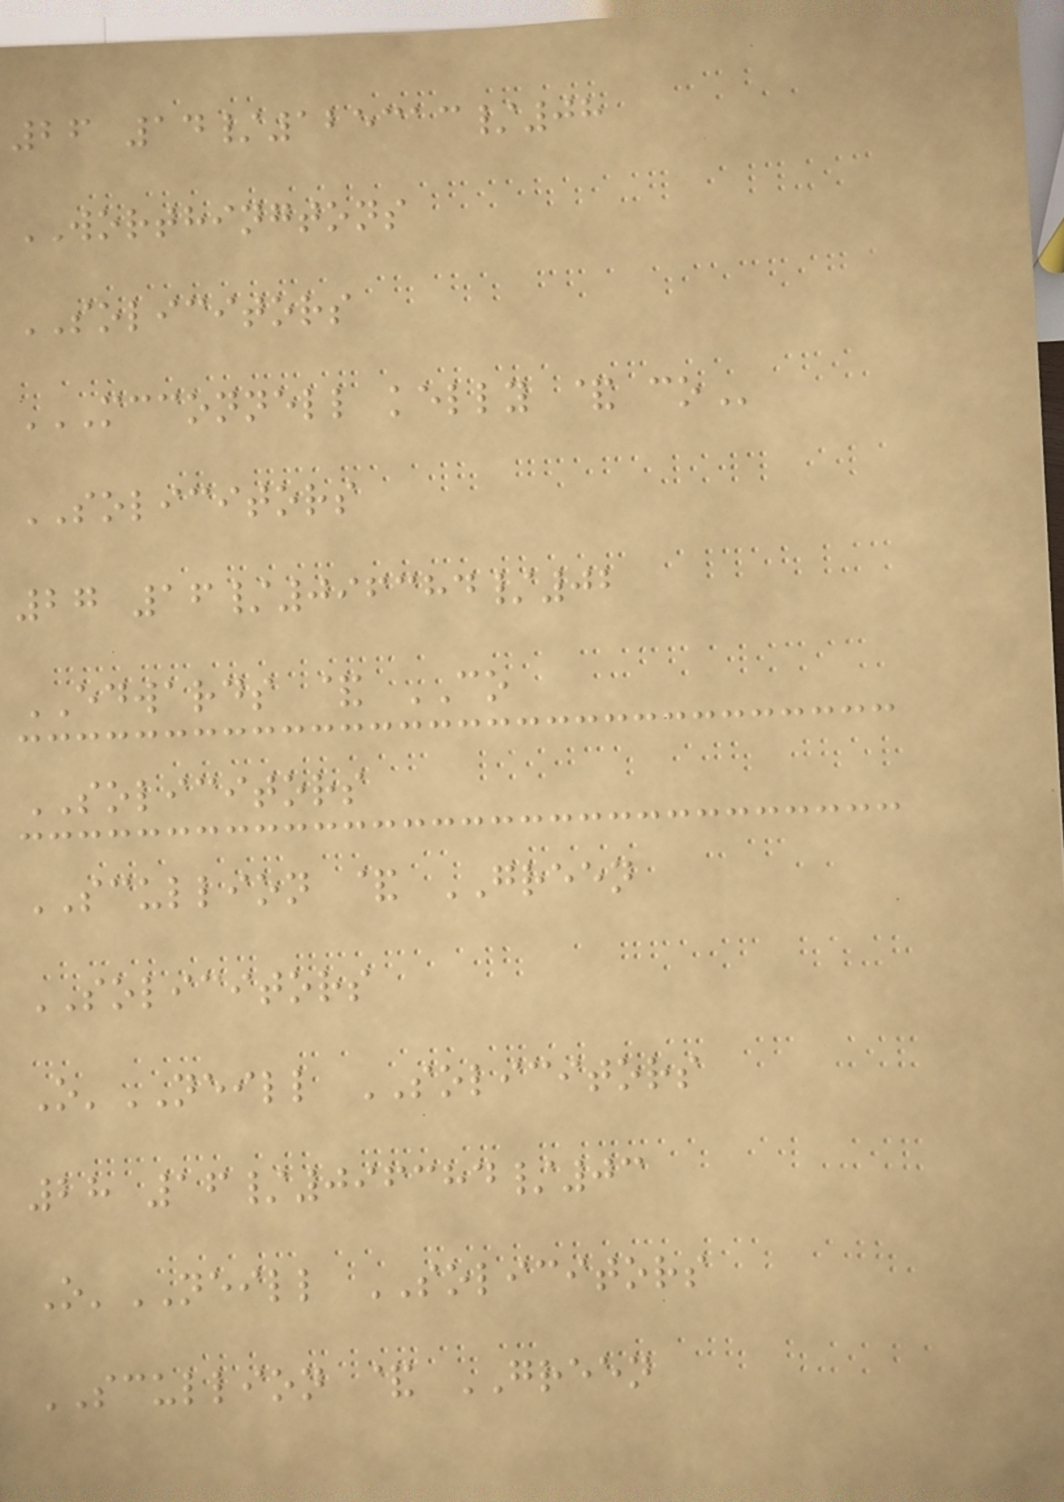26 14/125313/08
WORTHINGTONS
SOLICITORS
MCCONNELL KELLY & CO
SOLICITORS
27 16/096384/02
EDWARDS & CO
SOLICITORS
SCULLION & GREEN
SOLICITORS
O'NEILL SOLICITORS
28 16/096384/03
O'NEILL SOLICITORS
SCULLION & GREEN
